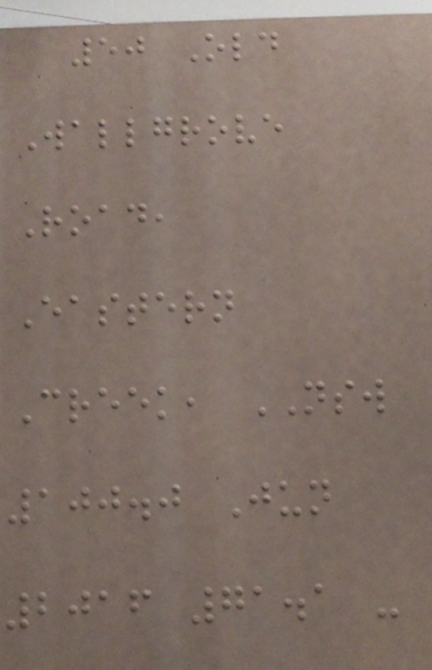50 Old
Wallgrove
Road,
Eastern
Creek, NSW
100.0 Jun
2016 71.1 -
